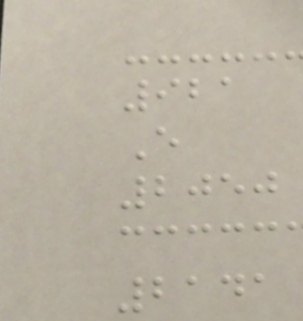921
E
2050
2141
